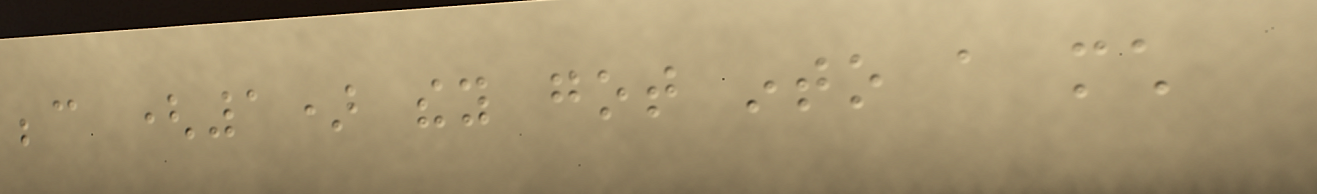because (1) they got into a much
